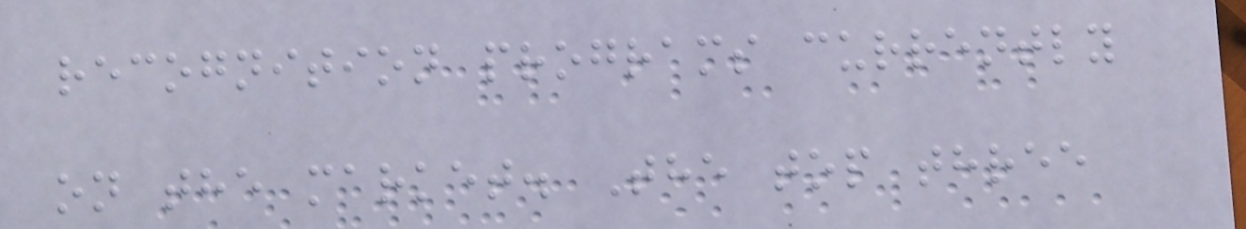recognition programs currently
on the market. The top three
